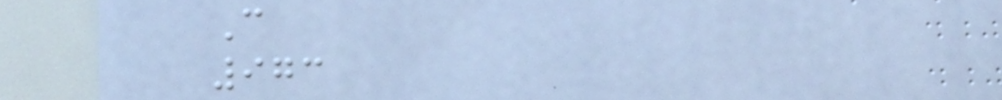C
973
